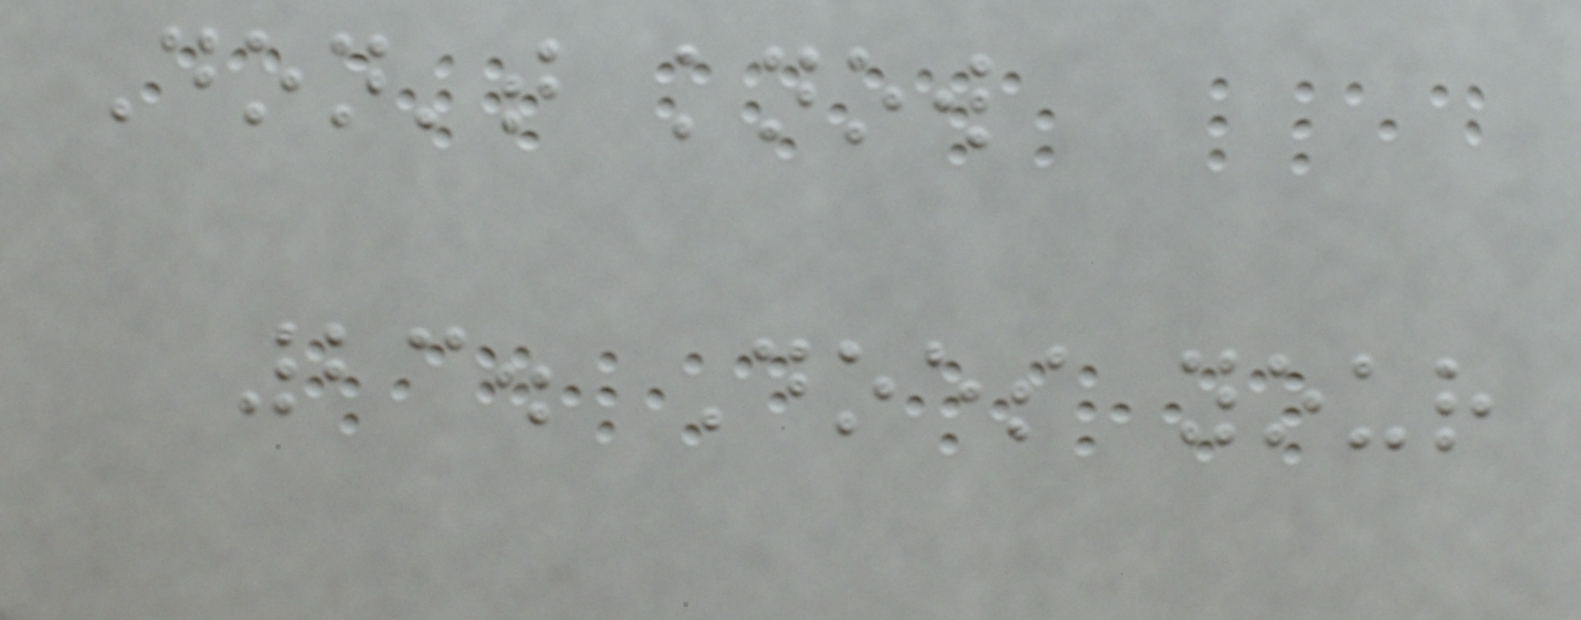Don't know
23. Does your
